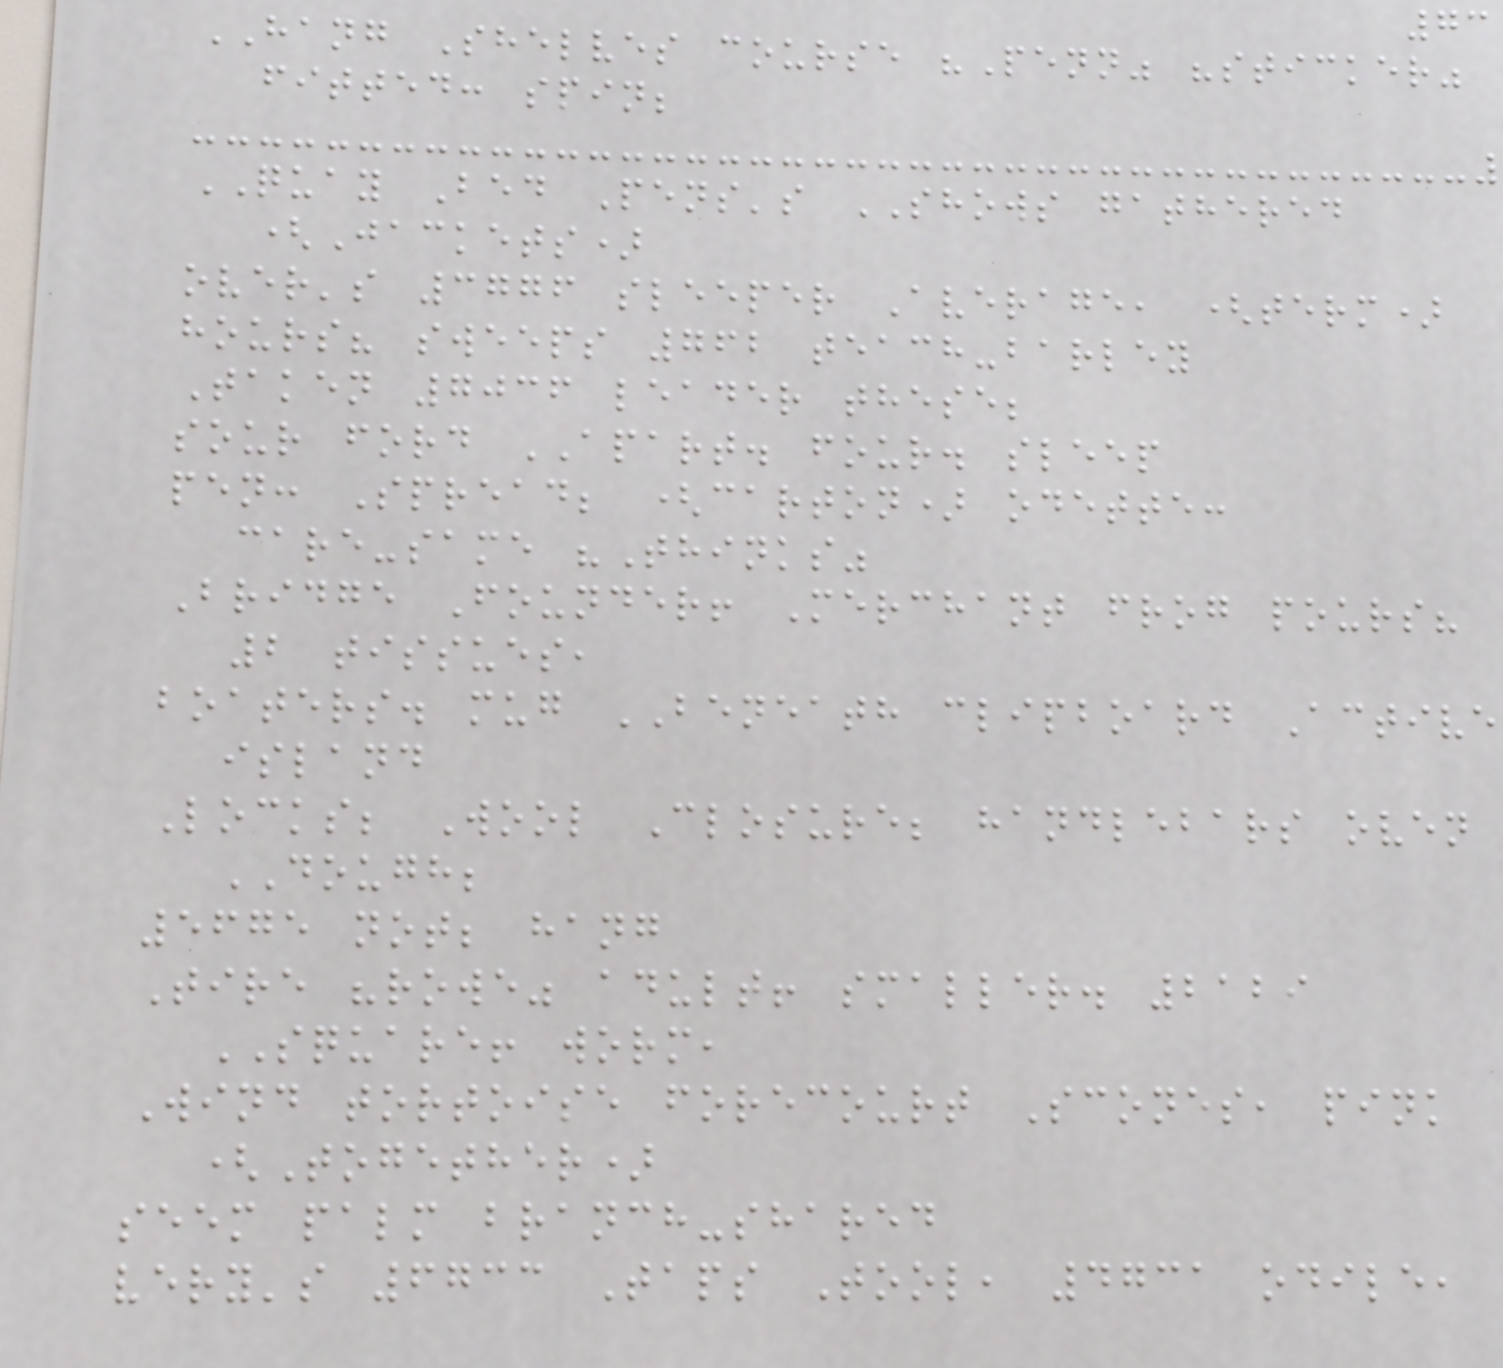73
HANG Shelves course "Penn" "sticker"
fitted: spin;
QUAY Bed Pens's SHOWS gathered
(Jackets)
over's 3776 sleeper Average, (term)
hours? sweeps 762 teach-barley
Taken 7036 leader these;
sour ford APART. four. sleep
pen: Spread; (carton) odette:
care-same "Thinks"
Bridge Founder! Merchant frog pours?
2 tissues,
boaters. mug BENEATH clipboard Active
island
Locks; Wool Closure; handlebars oven
DOUGH;
5675 not; hang
Tire "rowe" adult! smaller. 2129
SQUARE! worm,
Wind tortoise forecourt Scones, pink
(Together)
seem palm branch-shared
very's 6733 Taps Tool, 4731 odile,
